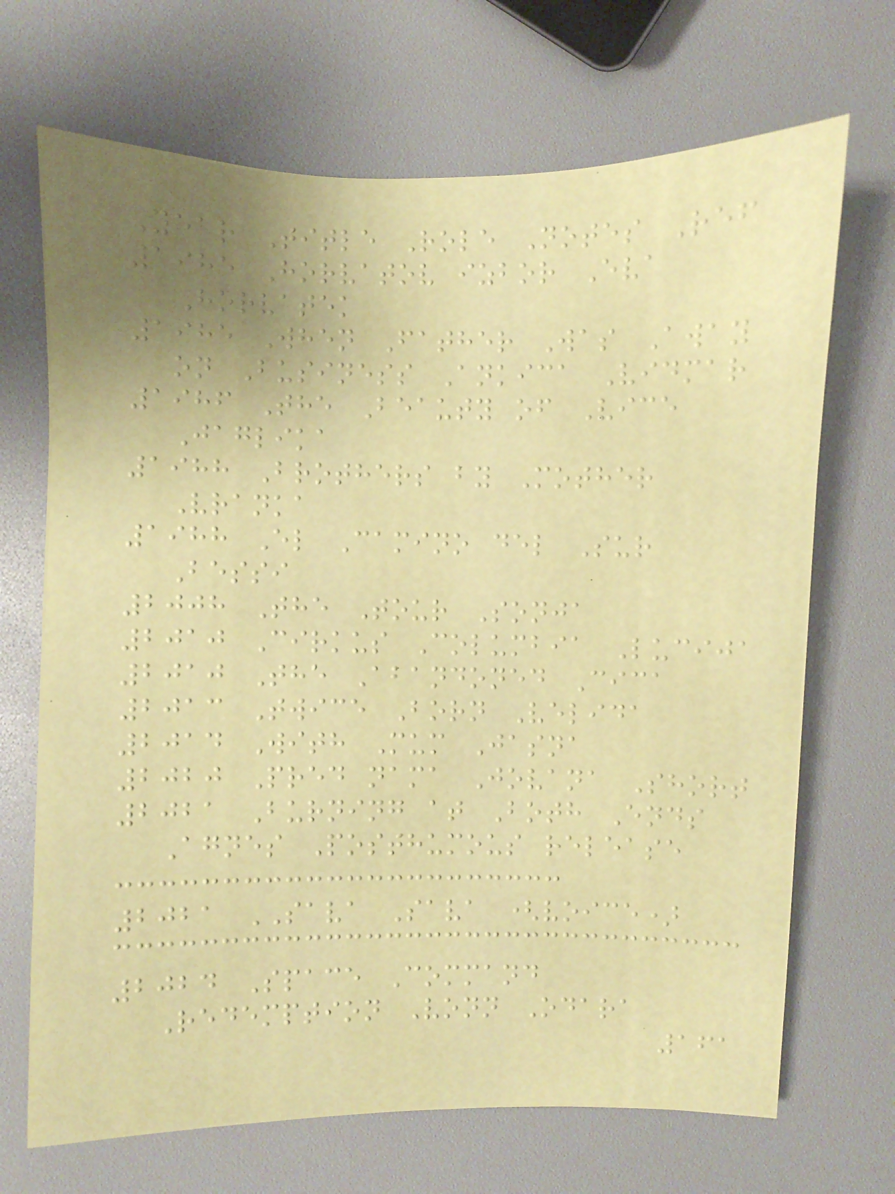Year Title Role Notes Ref
1985 Horvatov izbor Eva
Horvatek
1985 When Father Was Away
on Business Ankica Vidmar
1986 The Beauty of Vice
Jaglika
1988 Brothers by Mother
Vranka
1988 El Camino del Sur
Bessi
2008 The Tour Sonja
2010 Cirkus Columbia Lucija
2010 The Abandoned Cica
2013 Twice Born Velida
2014 With Mum Jasna
2020 Pred nama Jovana Short
2021 Burning at Both Ends
Agnes Posthumous release
2021 SAVA Sava (voice)
2024 Space Command
Redemption Vonn Odara
161
